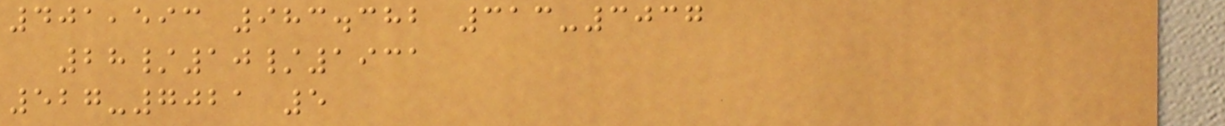401,593 983.382 313-3037
28/10/1931
527-7021 5
